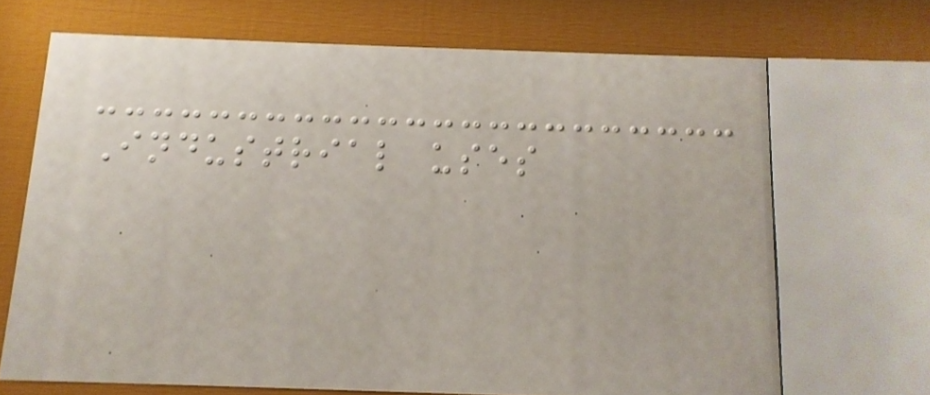Industrial uses
